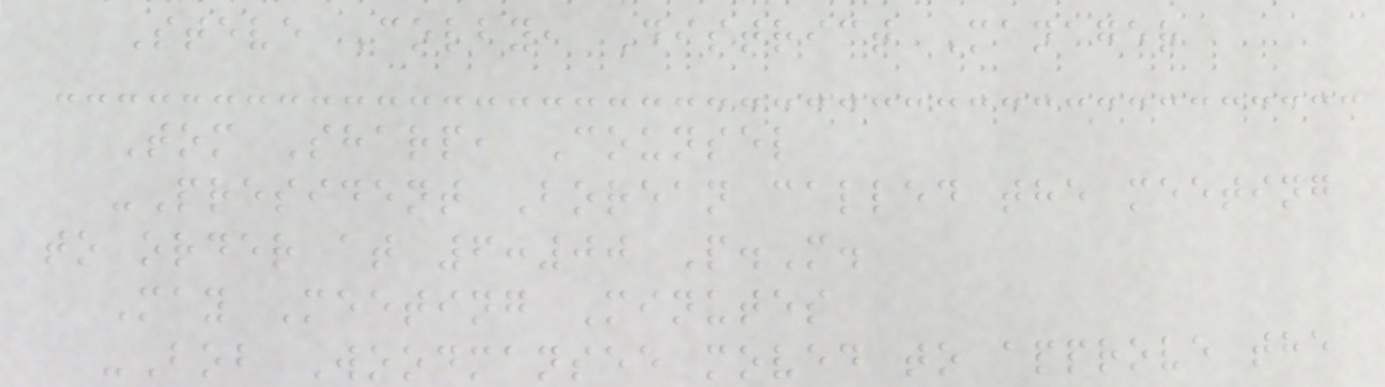Steve Colby, District Manager
Tom Sharp, Counsel
-President Borean called the meeting
to order at 6:00 P.M.
May Meeting Minutes
-Bob Woodmansee moved to approve the
